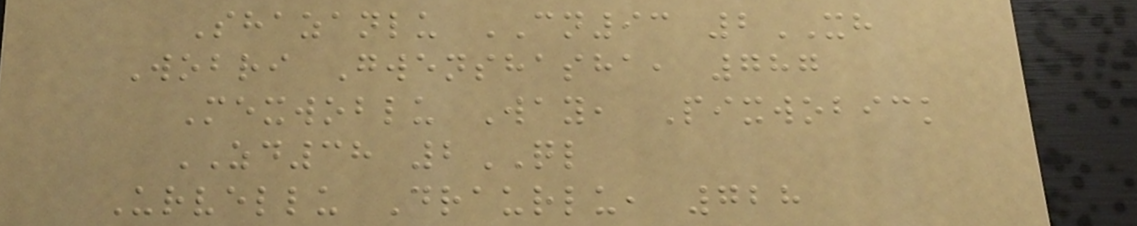Shazanlu CN93 2XH
Wobri Gwenshasha, 787
Mexwoblu Way, Pixwobick
ZD38 2QL
Urvellu Draurlu, 728
